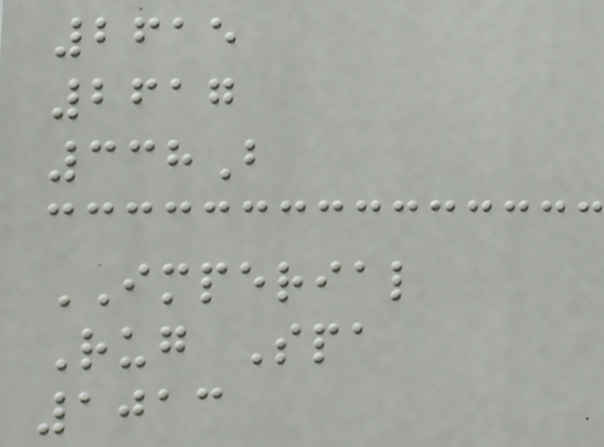2615
2617
338B
IMPERIAL
Rug Spa
1013
